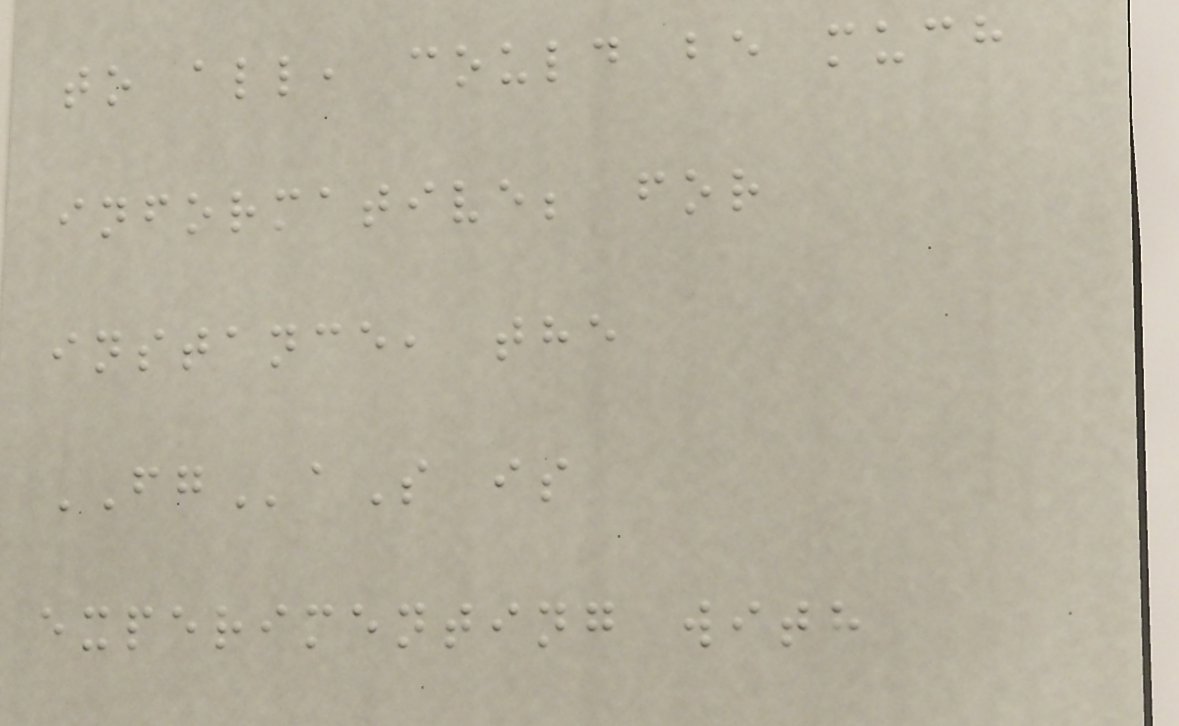to all, could be much
informative; for
instance, the
FGaS is
experimenting with
